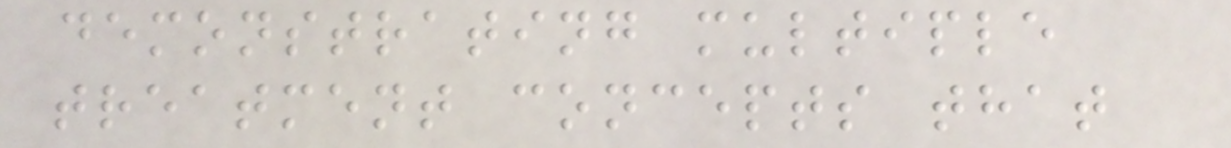demonstrating multiple
treatment concepts that
